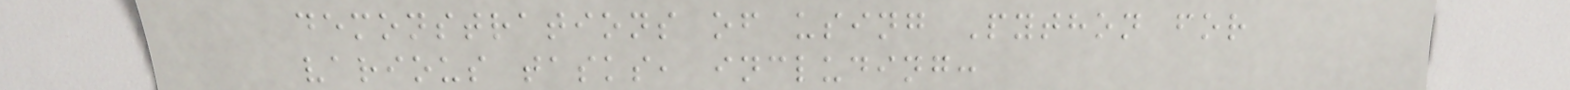demonstrations of using Python for
various tasks, including:
